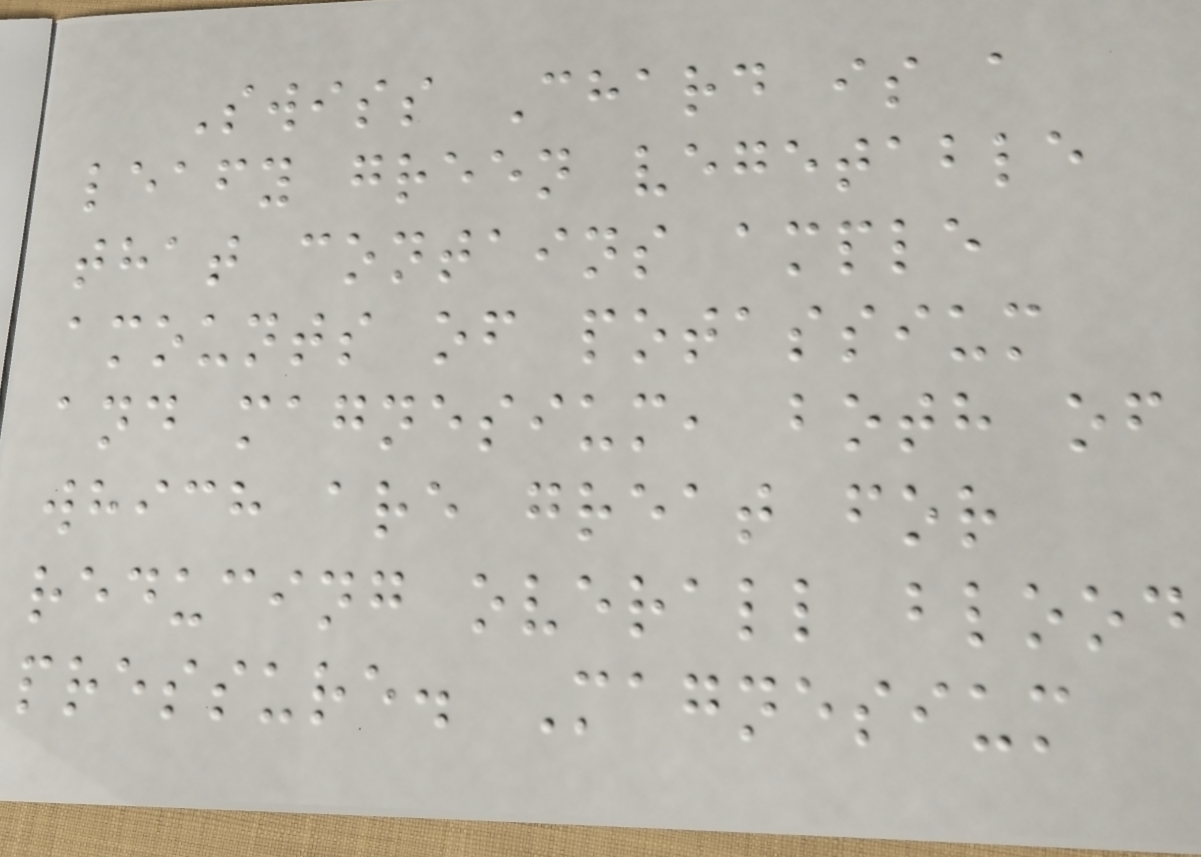Swiss Chard is a
leafy green vegetable
that contains ample
amounts of potassium
and magnesium, both of
which are great for
reducing overall blood
pressure. Magnesium
